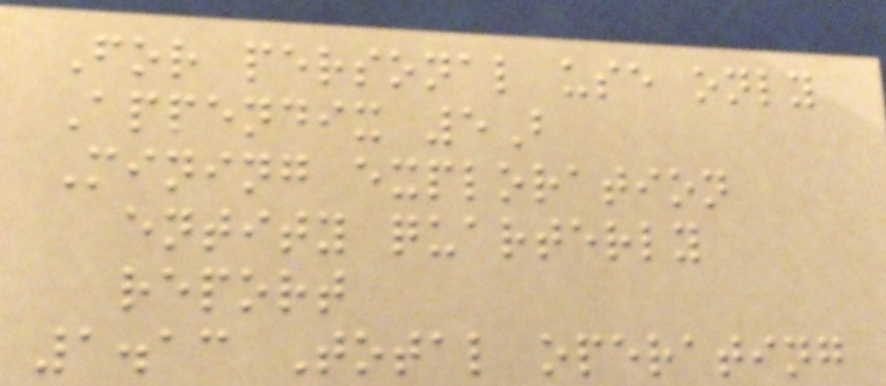For personal use only
Appendix 5B
Mining exploration
entity quarterly
report
1.13 Total operating
